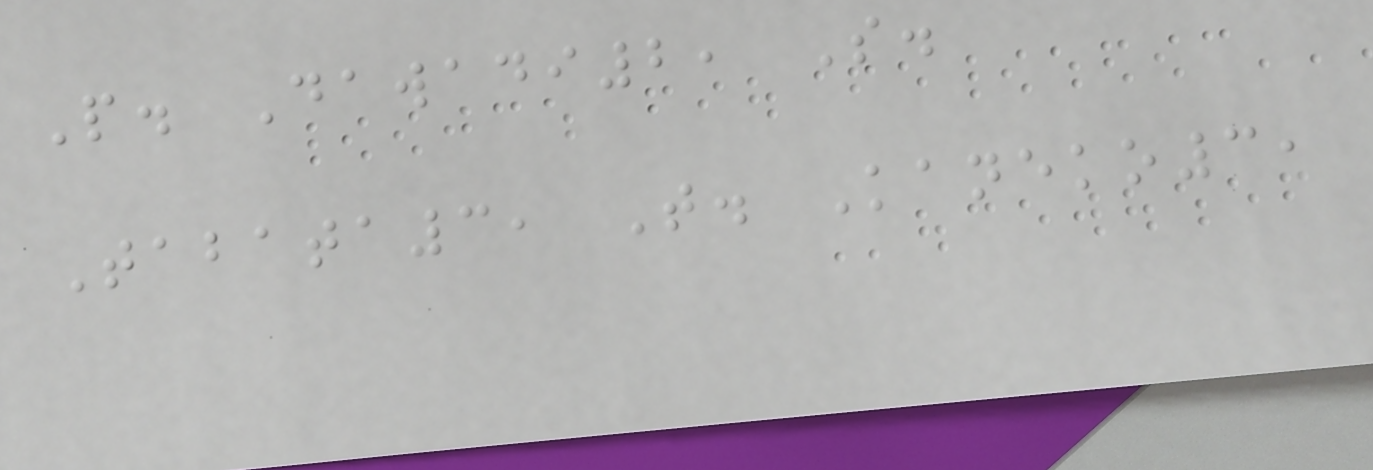P. Dawadi2, S.
Tabata3, T. Kaneko3,
